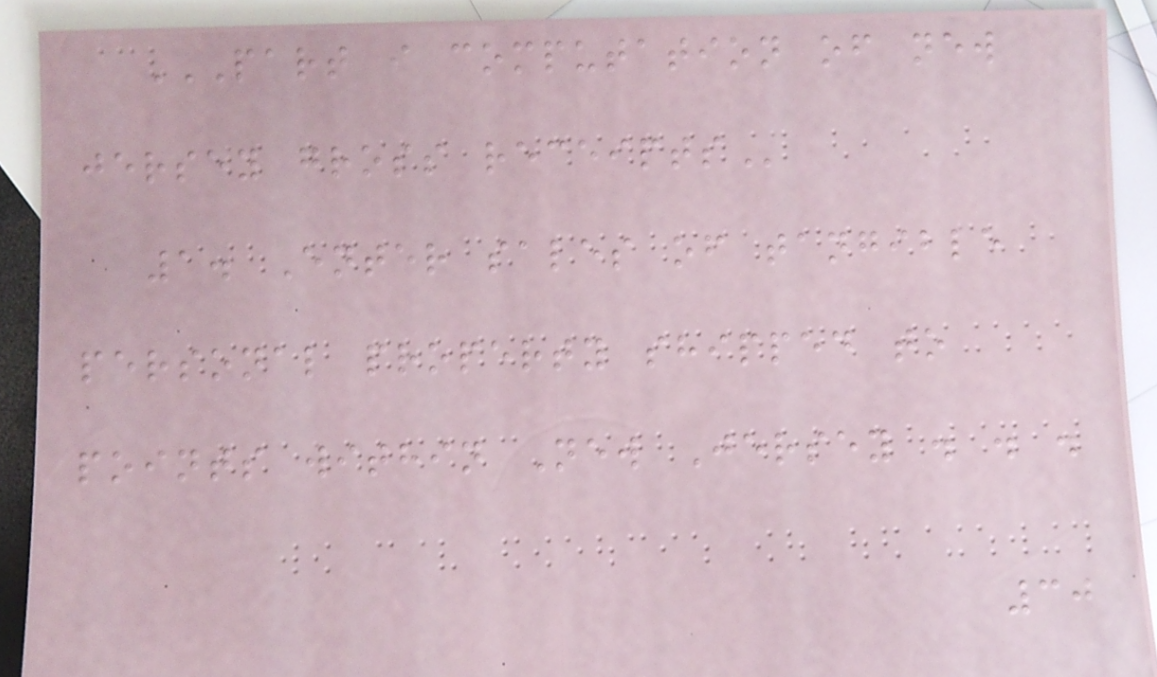PART I COMPUTATION OF NEW
JERSEY GROSS RECEIPTS
1. Enter sales of tangible
personal property shipped to
points within New Jersey . . .
30
